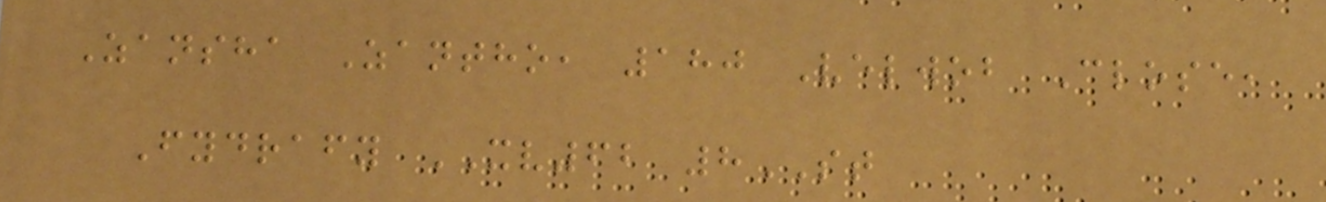Zansha Zantho, 180 Velwob Close,
Fydrafy XV62 8ST
